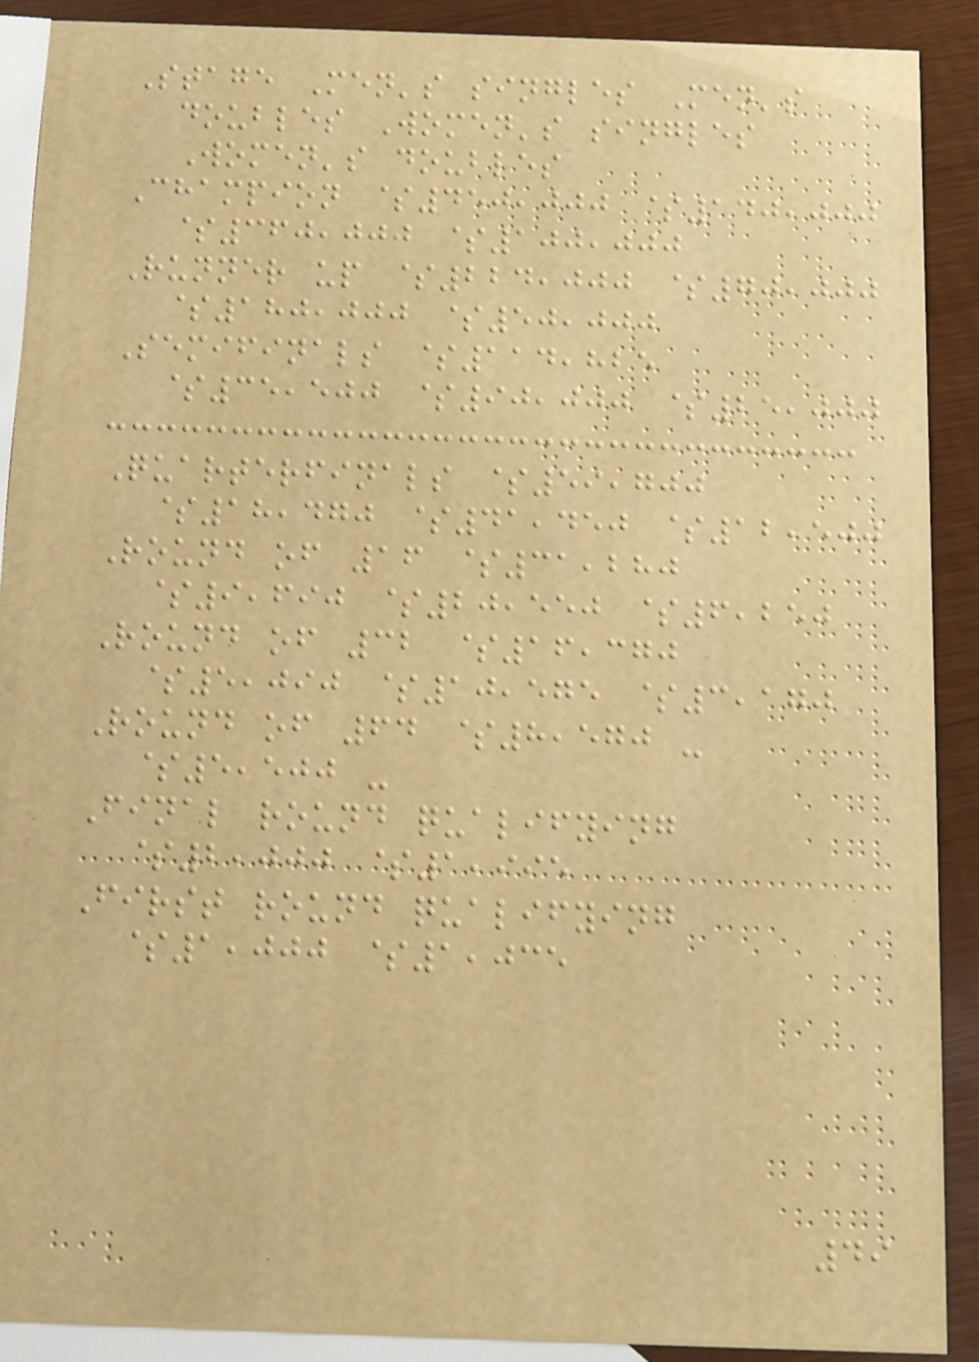Stage Men's singles Men's
doubles Women's singles
Women's doubles
Champion $450,000 $140,000
$360,000 $100,000
Runner up $224,000 $70,000
$180,000 $50,000
Semifinals $114,825
$35,500 $90,000 $25,000
Quarterfinals $59,700
$18,470 $41,450 $12,500
Round of 16 $31,280
$9,690 $20,550 $6,250
Round of 32 $16,370
$5,090 $10,575 $3,170
Round of 64 $8,570 -
$5,500 -
Final round qualifying
$2,000 $1,995
First round qualifying
$1,000 $1,035
49
